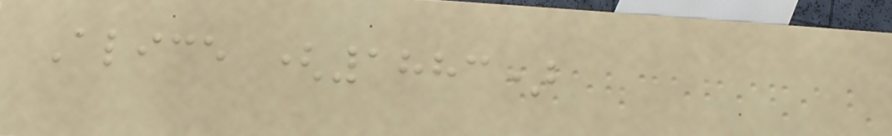Alice (1883)
